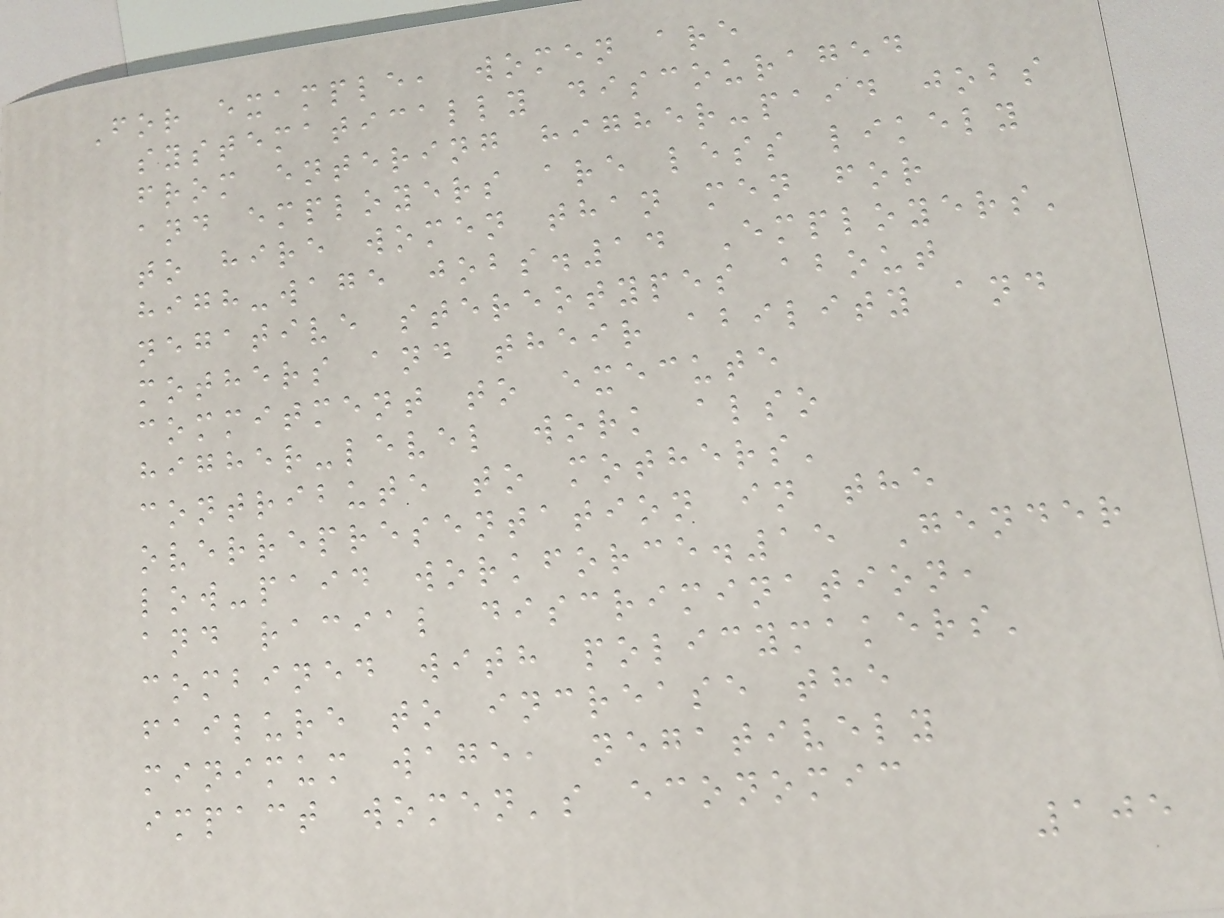For example, women are
systematically discouraged
from entering higher-paid jobs
and employers are less likely
to hire women than men for
high-wage jobs.14 Employers'
negative stereotypes about
mothers and their ability and
commitment to execute
higher-level work also
contribute to mothers'
overrepresentation in the
low-paid workforce.15 Gender
and racial discrimination,
combined with policymakers'
failure to increase the
minimum wage, negatively
impact women's economic
105
